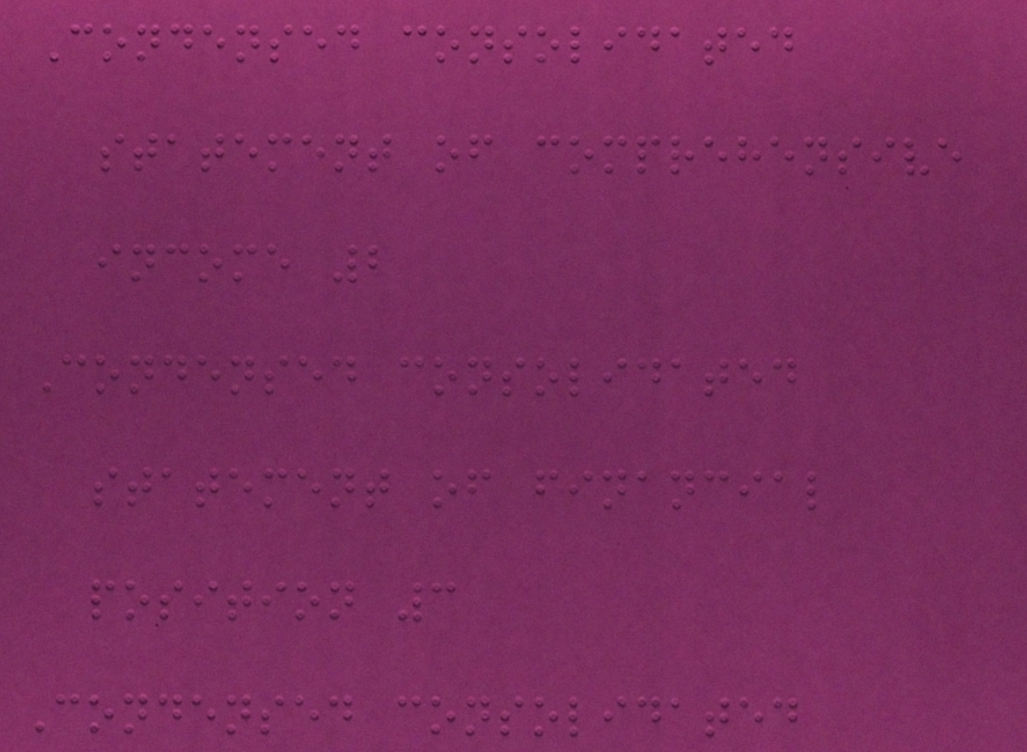Condensed consolidated
statement of comprehensive
income 2
Condensed consolidated
statement of financial
position 3
Condensed consolidated
